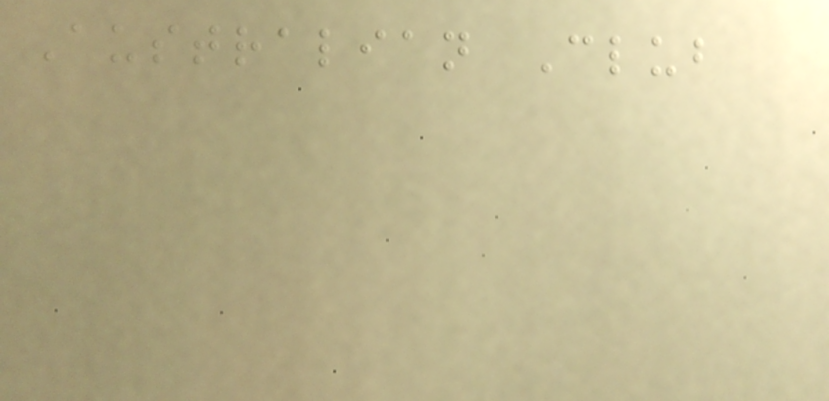Australian Club
